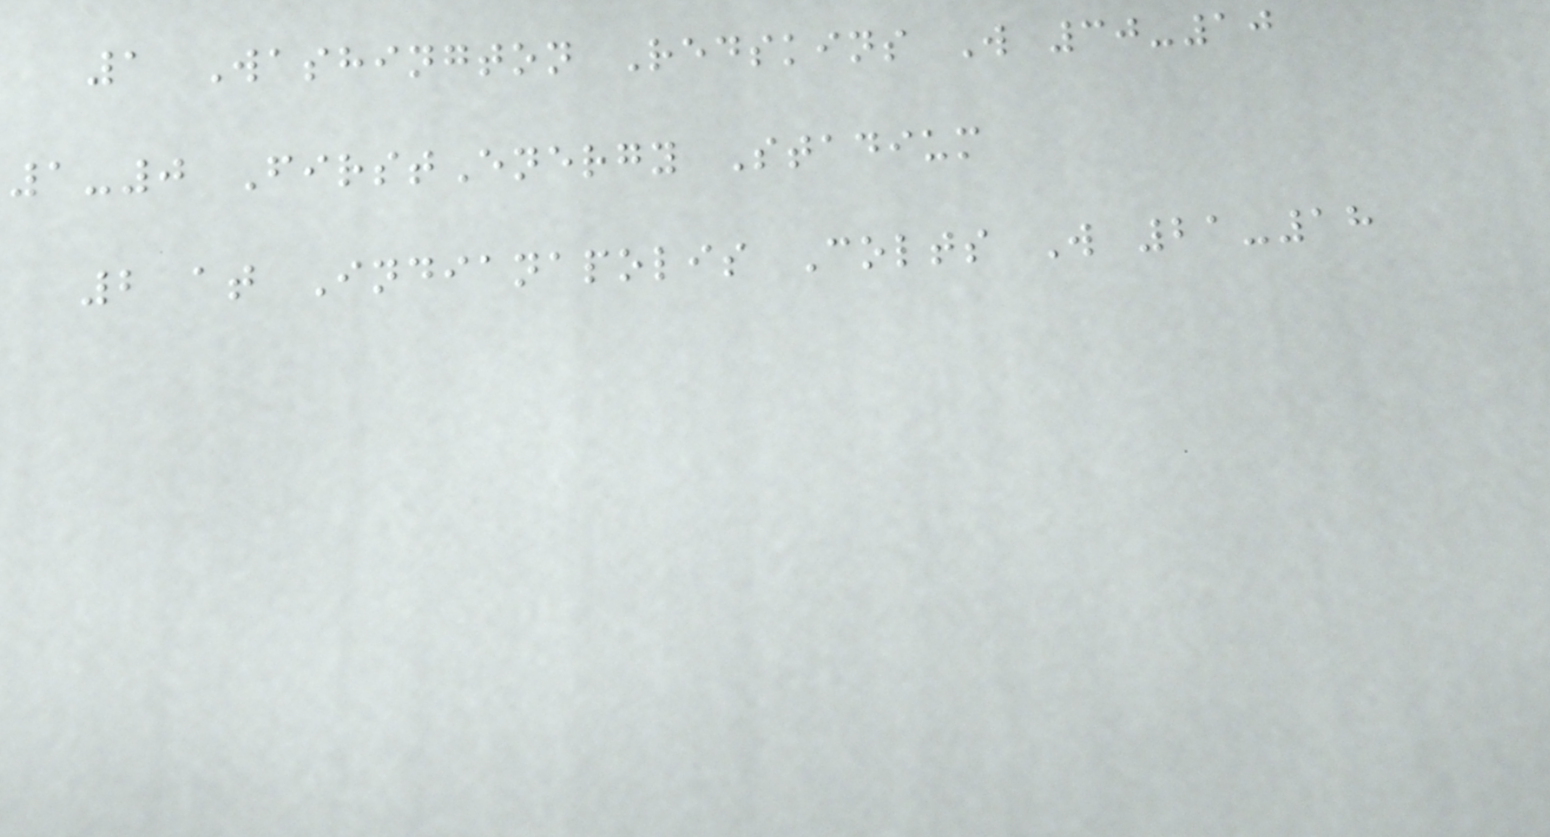1 Washington Redskins W 30-10
1-0 FirstEnergy Stadium
2 at Indianapolis Colts W 21-18
